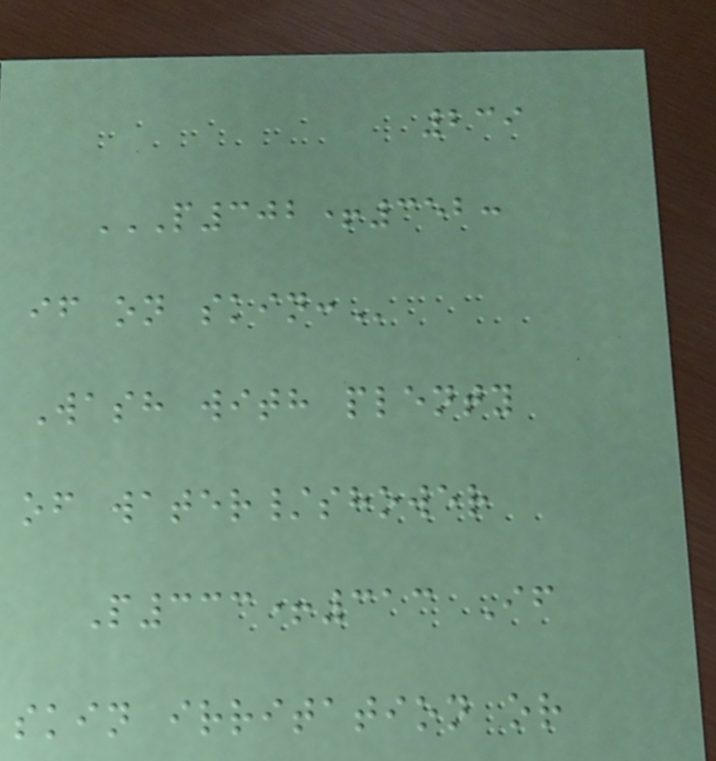239
P302+352:
IF ON SKIN:
Wash with plenty
of water/shower
P333+313 If
skin irritation or
